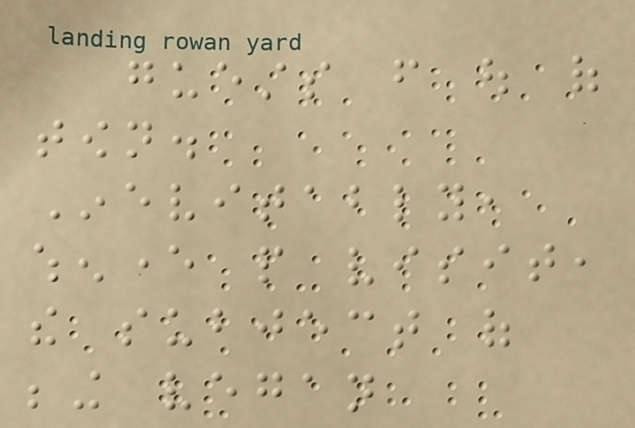guests from out of
town.
Inevitably,
whenever people visit,
the subject of
being vegan
